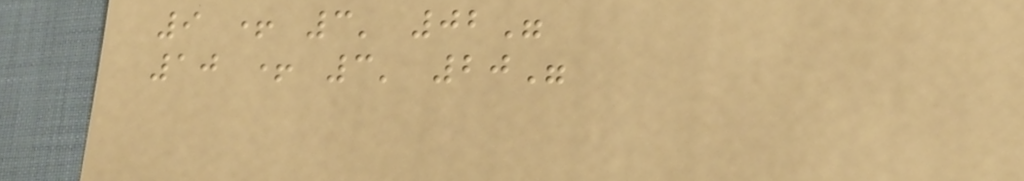9 + 3' 02"
10 + 3' 20"
